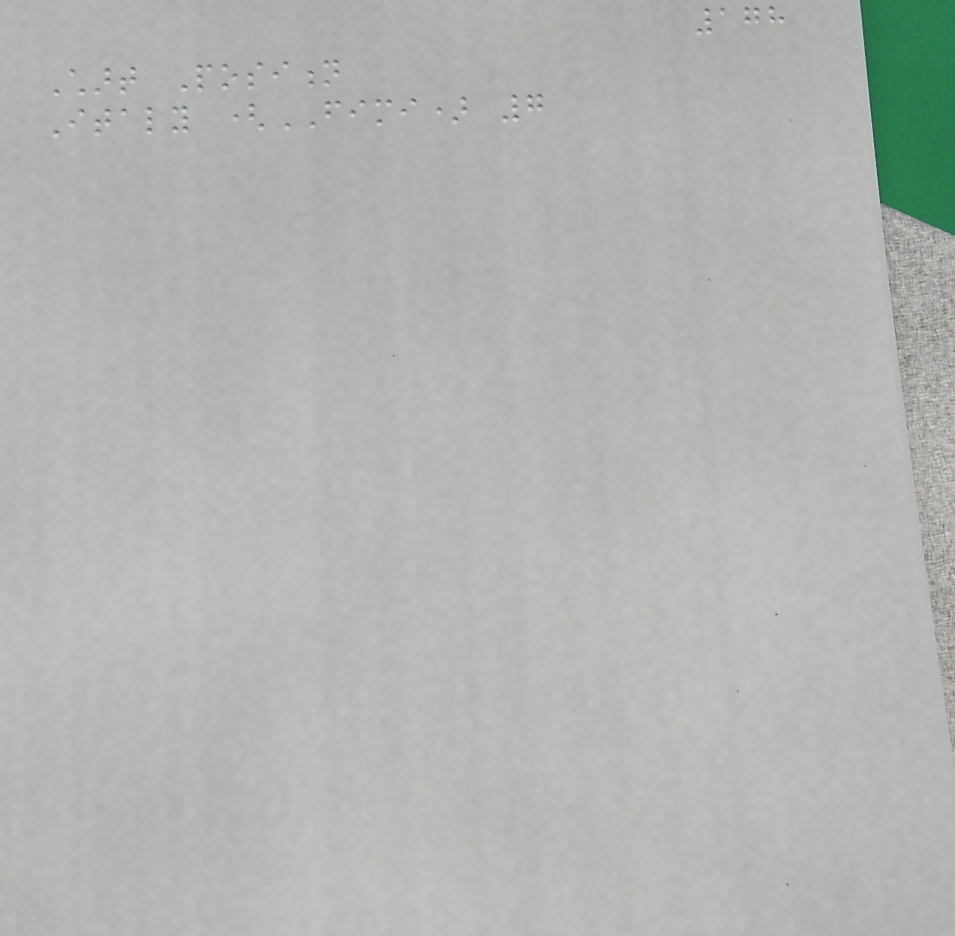178
Chart Position
Italy (FIMI) 7
